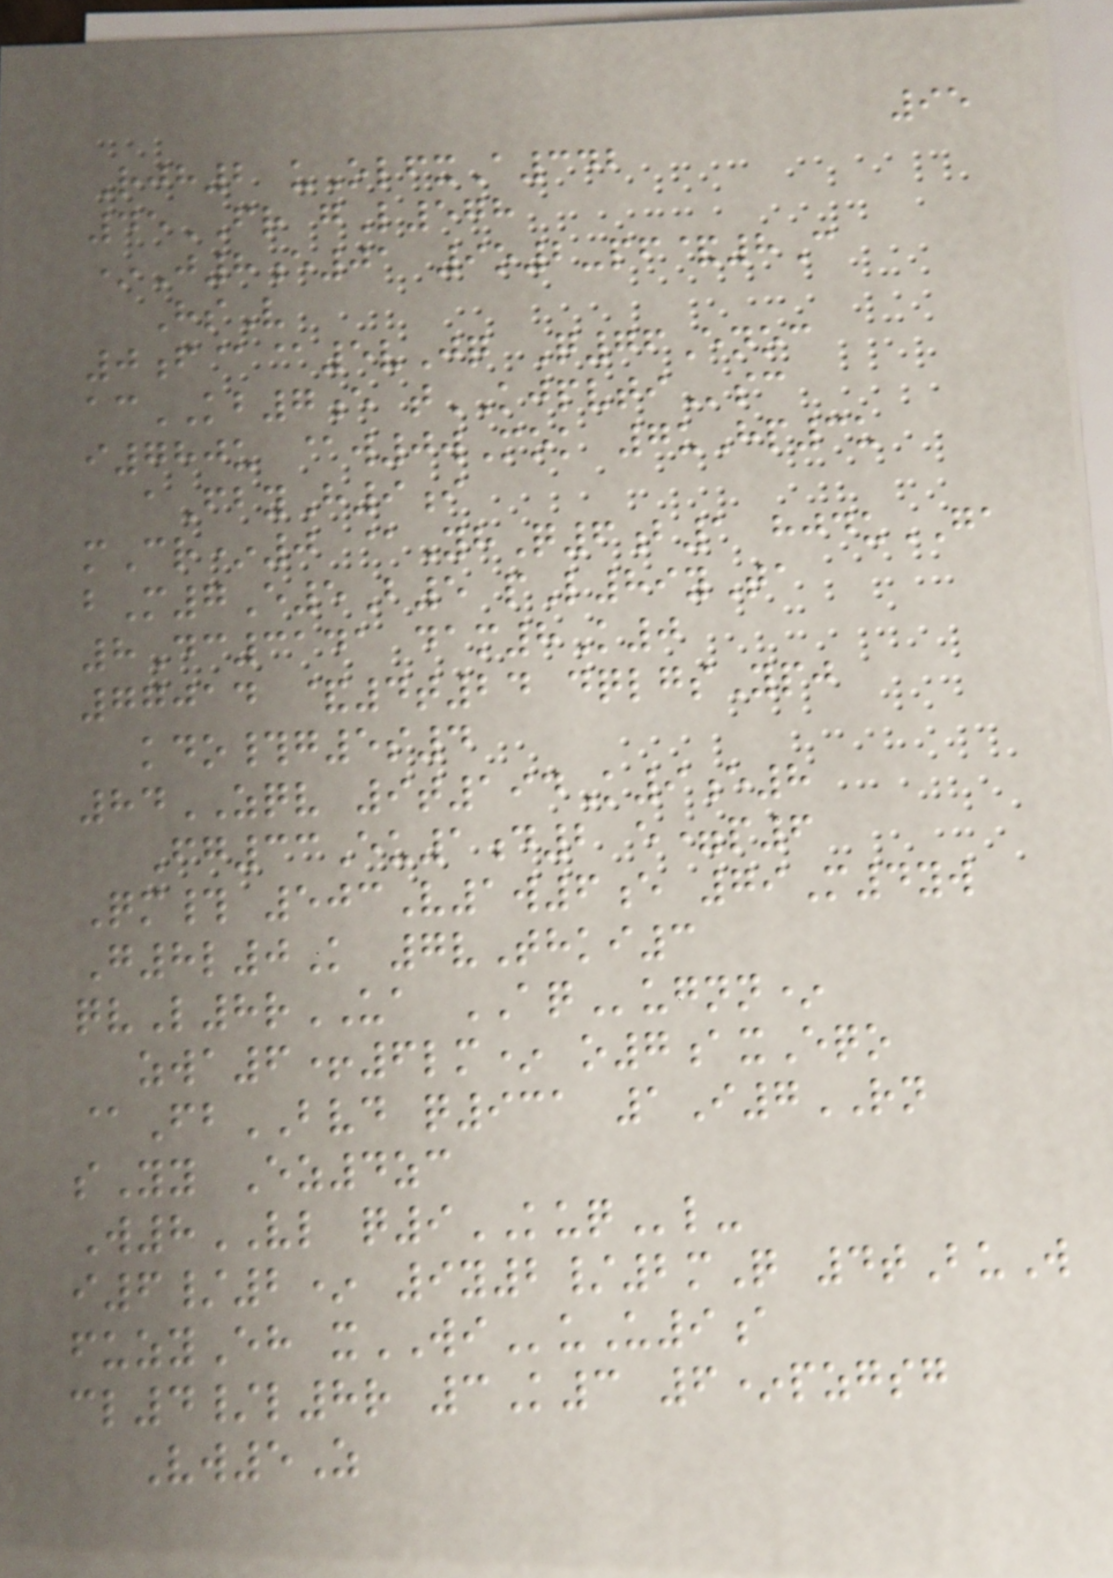95
Rjh2 uOlfxA342
45FR gL578
*J8e01 9o2-pf&8C
HsV
0f@@5vJq Q76Enoc
acKB7e tKJPVTIsc
i780u @w0wMok 7uHp3u
aFbyH9i
mCr*0 @YhQ6b1 hjduGA
bM7E5B5 pL89yTa
8Dc3141 dam8K0
77014 &4t24 dqlgsYpj
kdo#g5s4
84ZQV 9t194K9e8
Fg33Eu1d2 e=p6
Qm# 503V1w6e 79M4yw
G8l0K 7vThki3
qvL8rUA AQugnn*
zwa6+6lm* o7axEqo
@FbBVD q931 1I7RN
sYy Ez4zc
W8VL q9KUQl-
i6/2* 9y2/2mQ 4tBuW
fuzyEh xWIuU9a
cl4/l8r 3K3 6*pzgsg
Vw5Z
